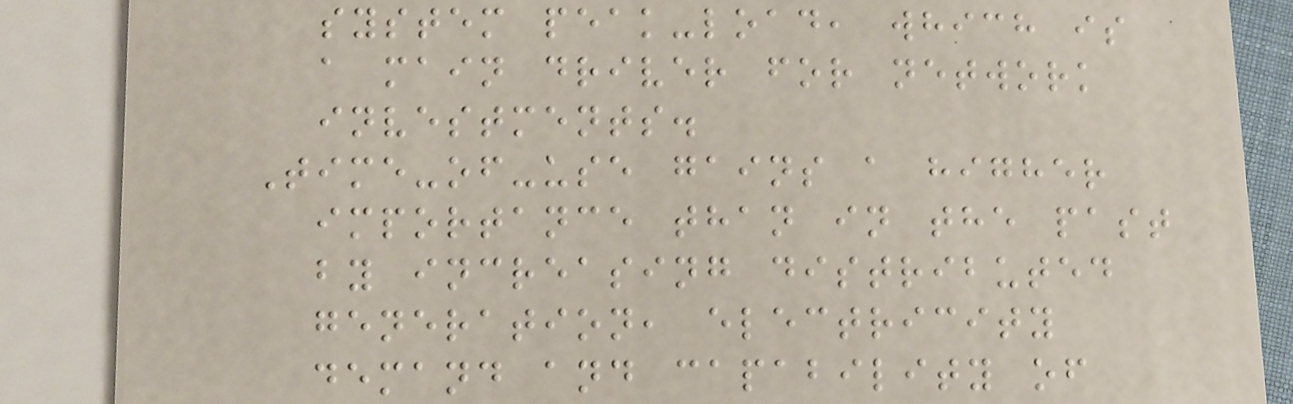system peak-load, which is
a main driver for network
investments.
Time-of-use gains a higher
importance than in the past
by increasing distributed
generation, electricity
demand and capability of
